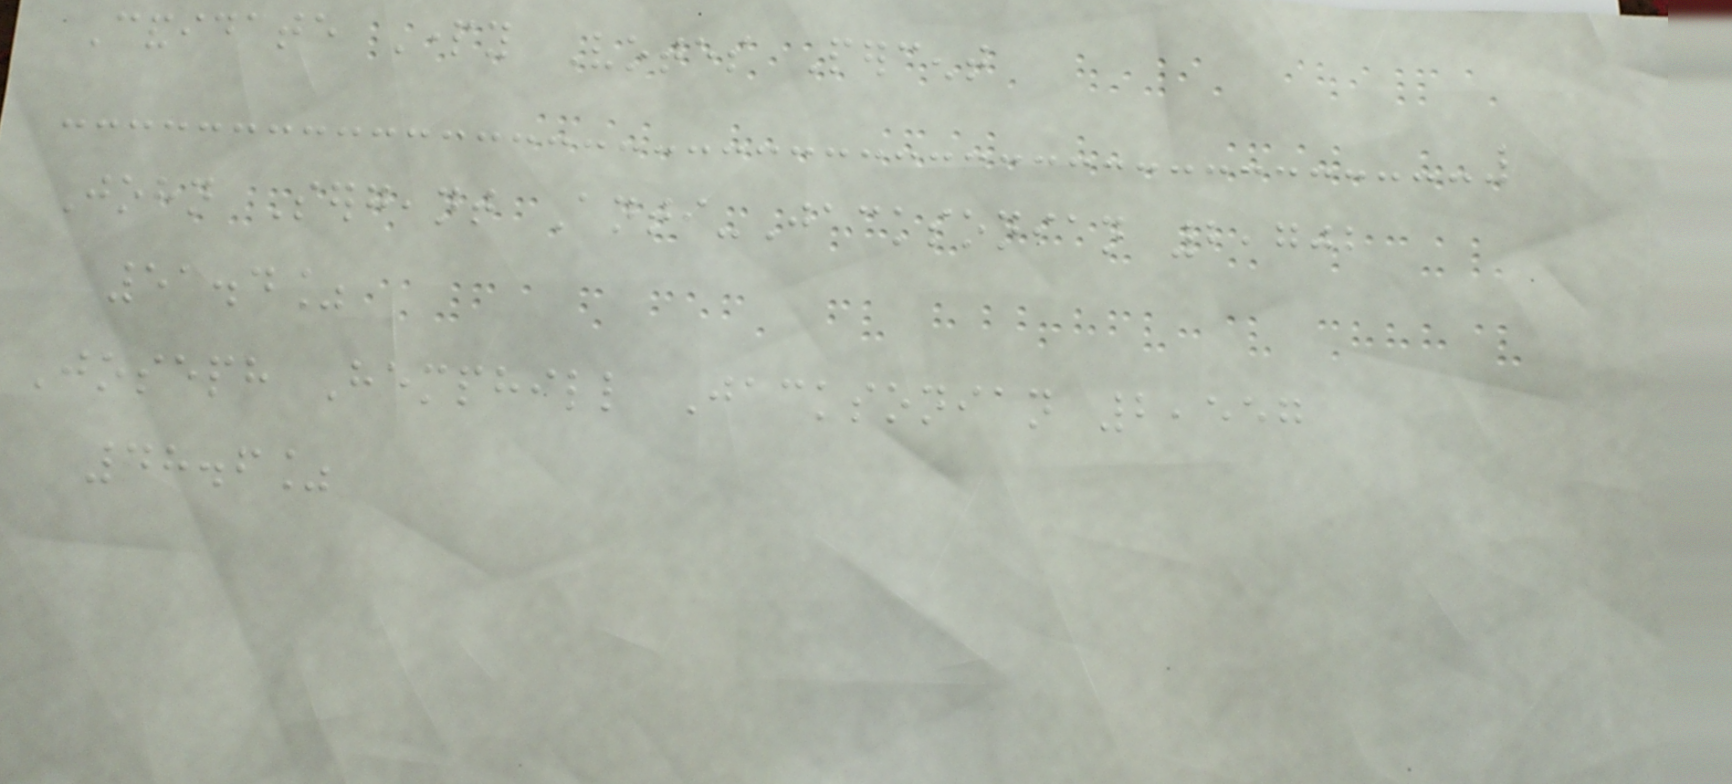Candidate Party Votes Percent
John Sergeant Anti-Jacksonian 2,702
51.4%
Joseph Hemphill Jacksonian 2,557
48.6%
